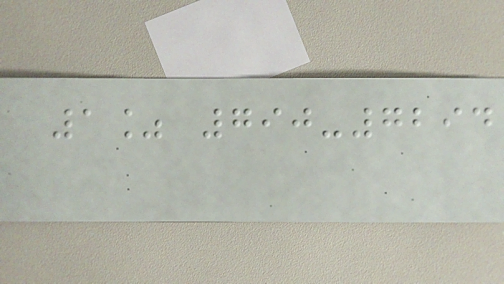1% 790-7294
